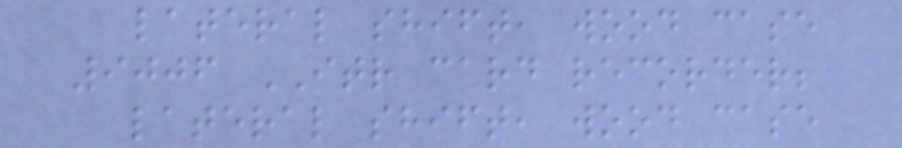lateral shift, wood case
9006 ITR card recorder;
lateral shift, wood case
